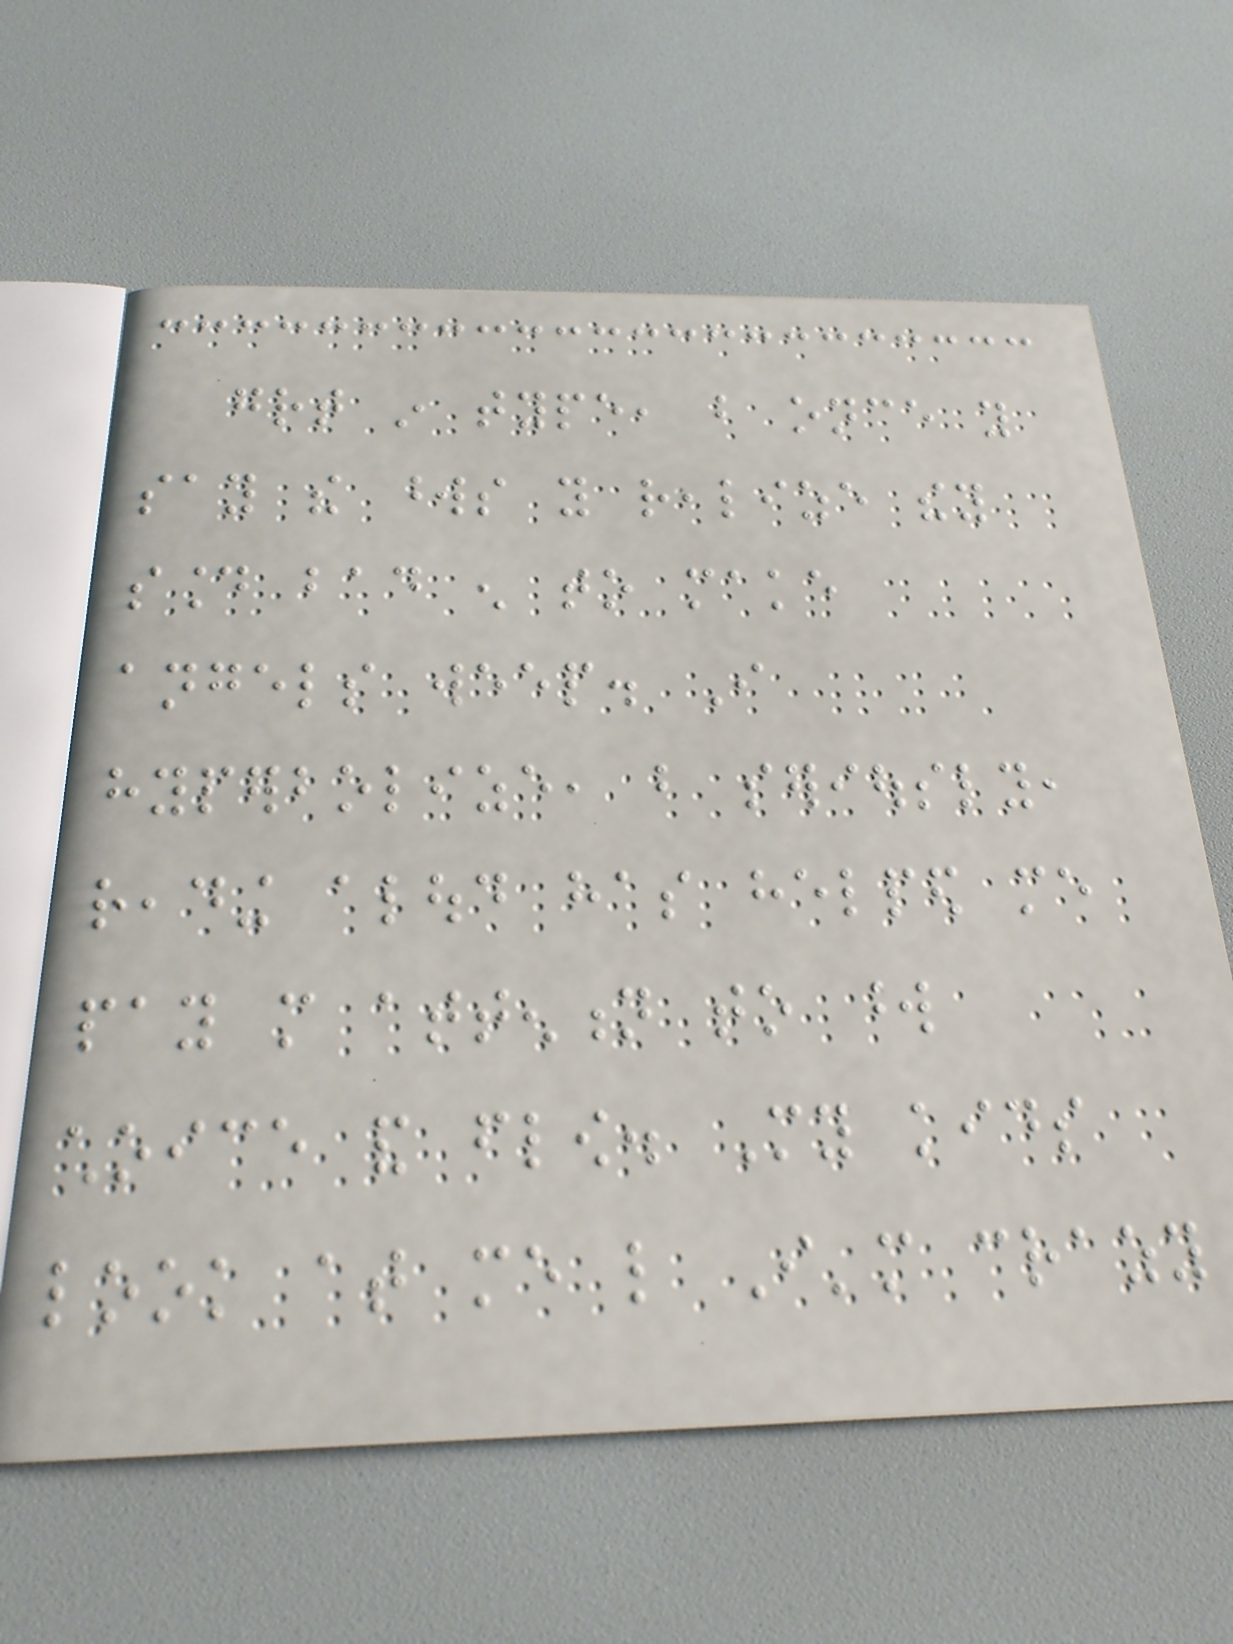great in type, but once you
say the words you realize they
sound bad enough to make
angels weep. I
hyperbolize, but seriously,
reading aloud has helped me
pay more attention to word
choice and flow. My kids
look at me like I'm crazy
